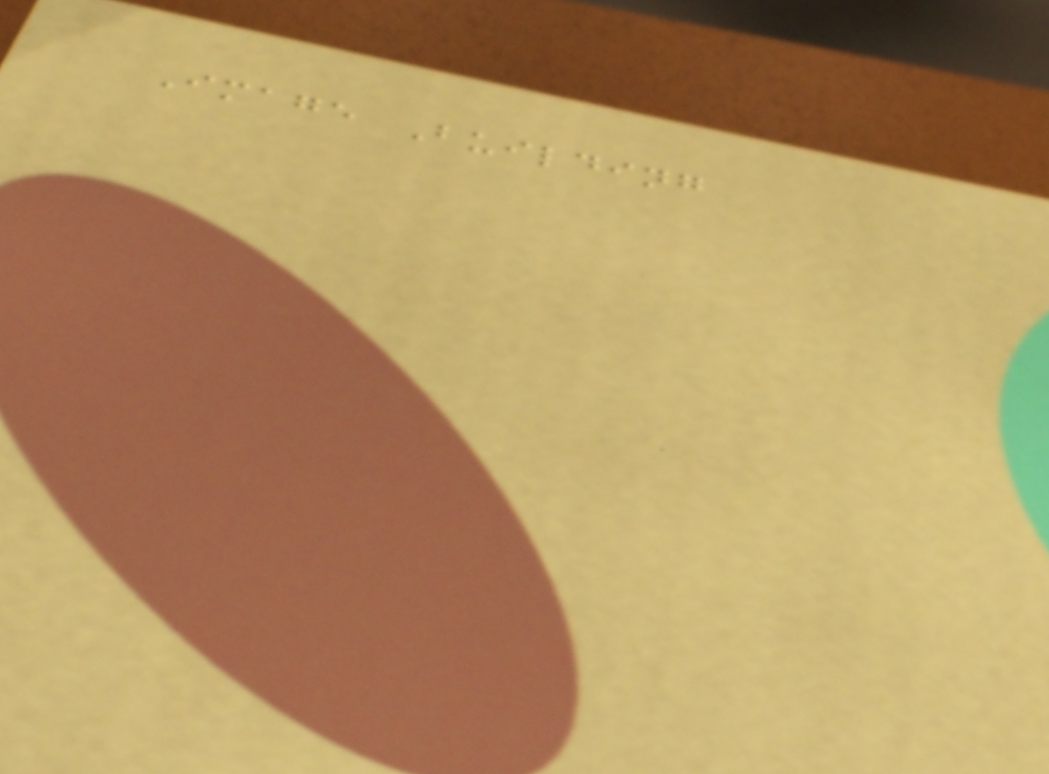Image Building
